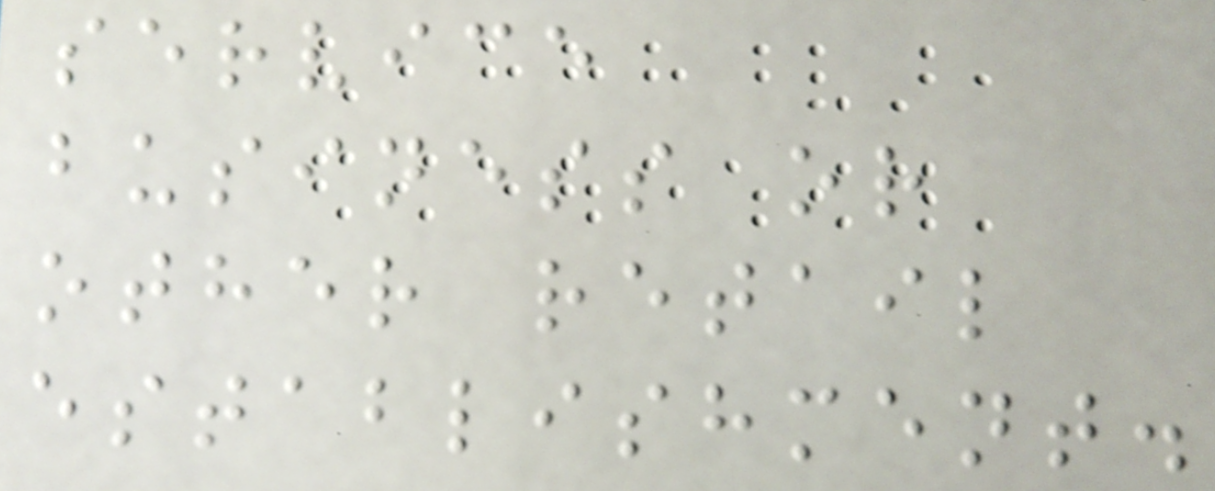service
business or
other retail
establishment.
